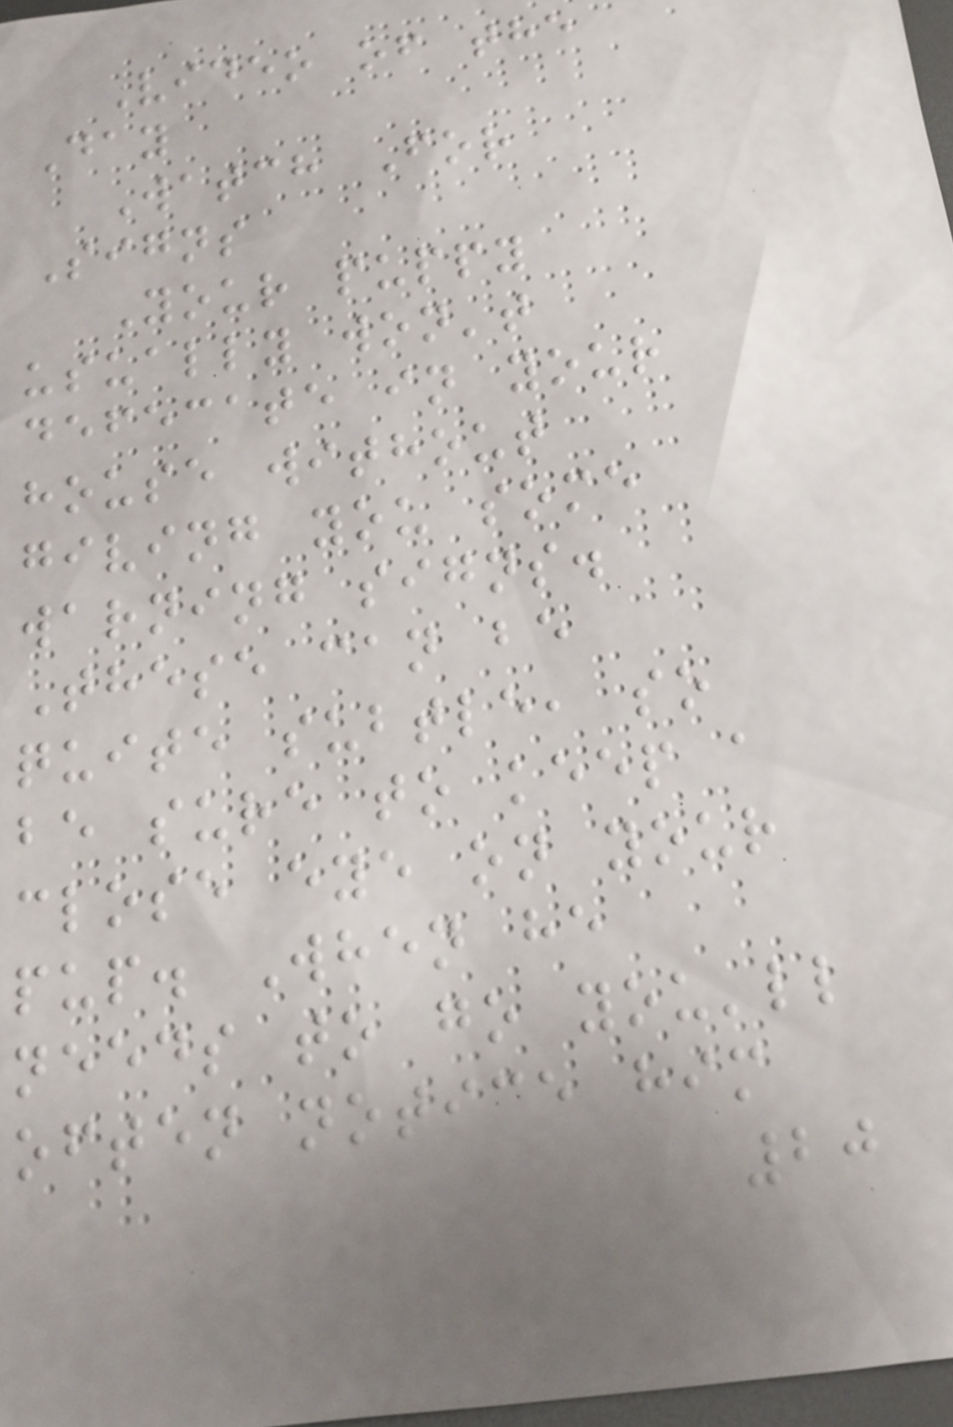Video of the
Day
Watch For
Signs
Your puppy
usually won't
defecate in your
house without
giving you some
warning signs.
These can be
quite subtle, so
be sure to keep a
close eye on your
pup. When he
needs to go you'll
often notice him
20
